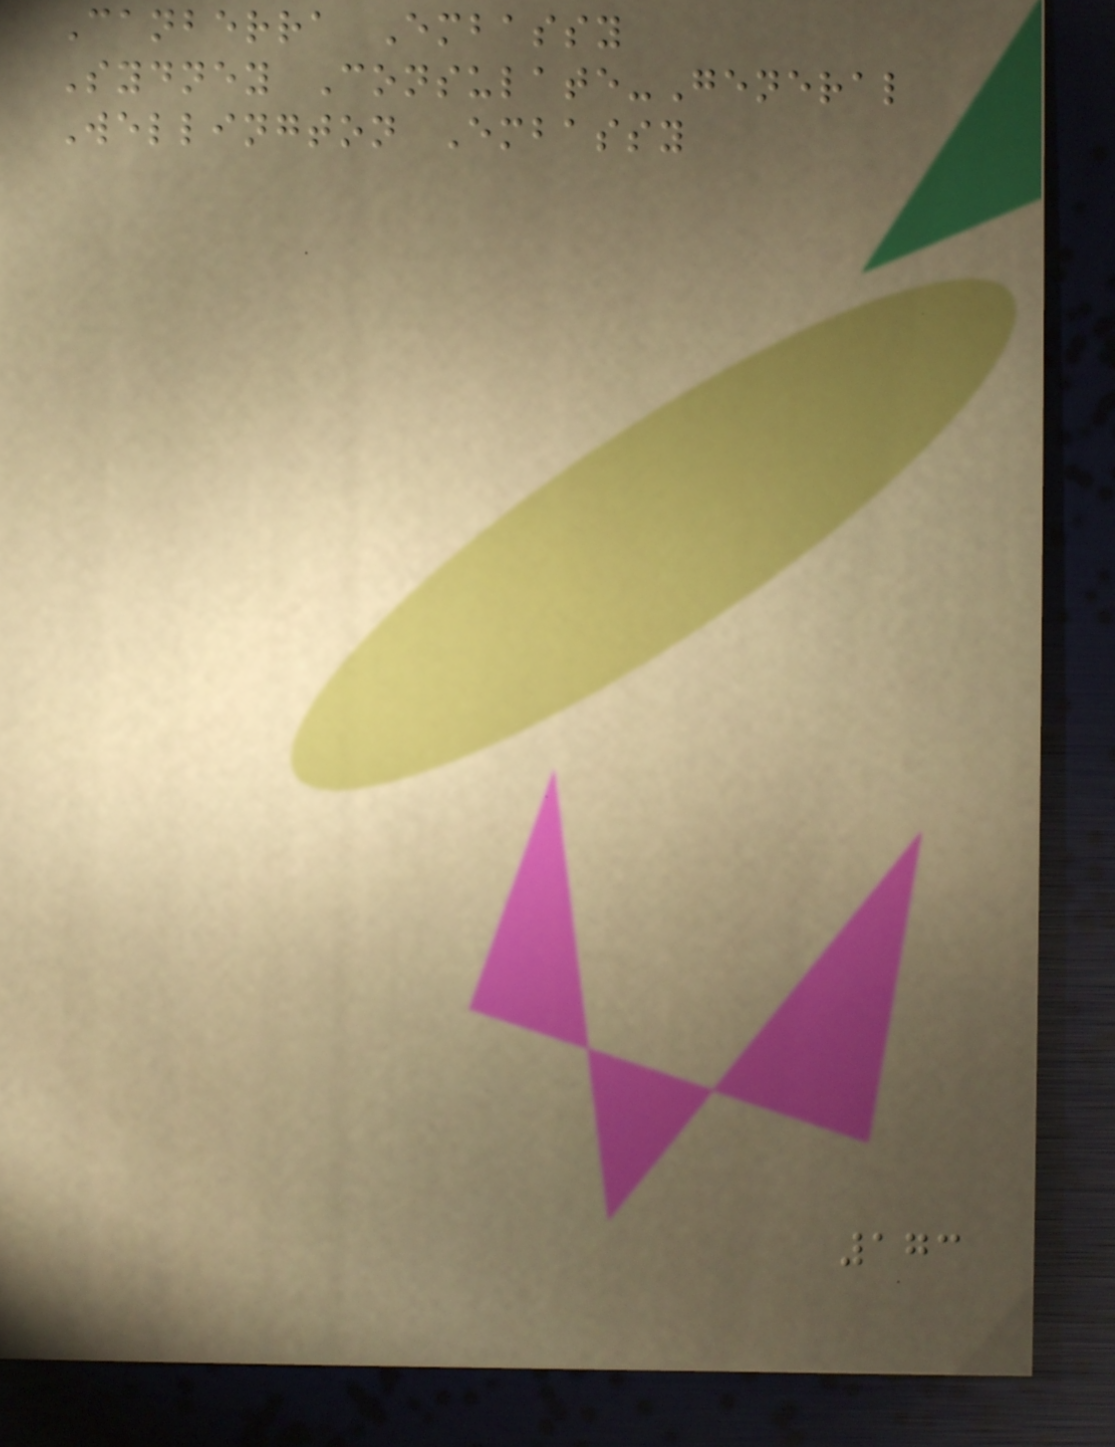Canberra Embassy
Sydney Consulate-General
Wellington Embassy
173
